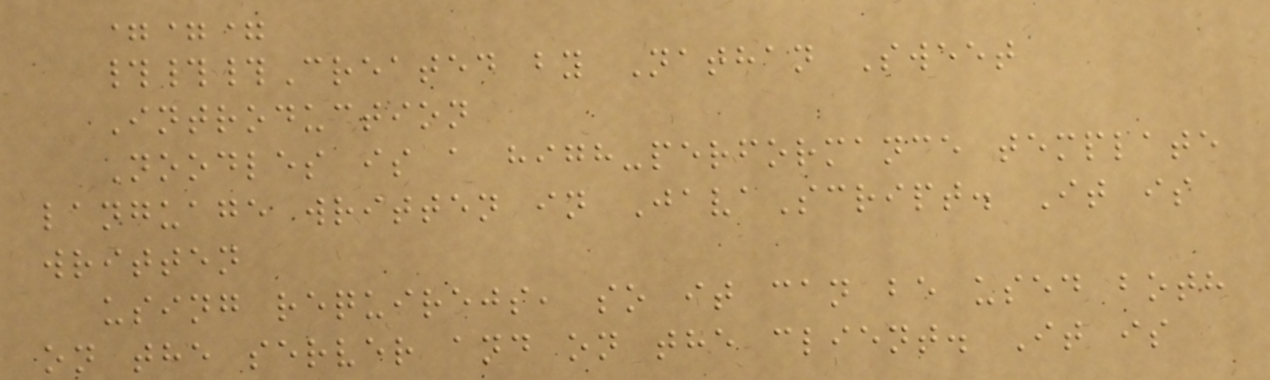===
###Created by Nathan Sweet
Introduction
Noodles is a high-performance template
language written in JavaScript. It is
written
using requirejs, so it can be used both
on the server and on the client. It is
